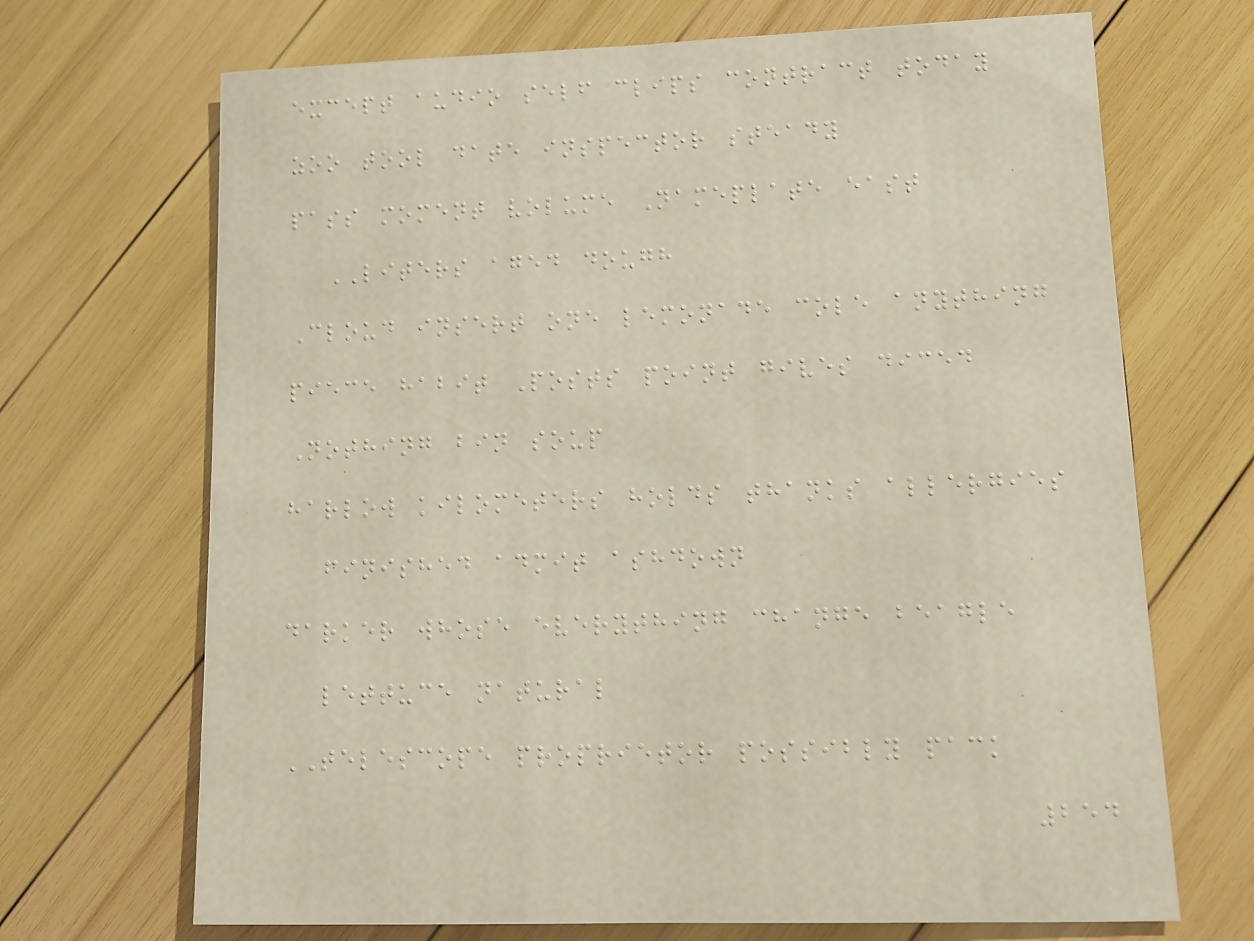except audio self clips contract today
zoo tool date inspector steady
pass moment volume Nameplate east
LITERS aged dough
Cloud insert one lemonade cole anything
piece habit Posts point gives diced
Nothing bin soup
harlow kilometers holds thanks allergies
finished admit ashdown
darker whose everything change beagle
lettuce natural
TELESCOPE proprietor possibly pack
254
